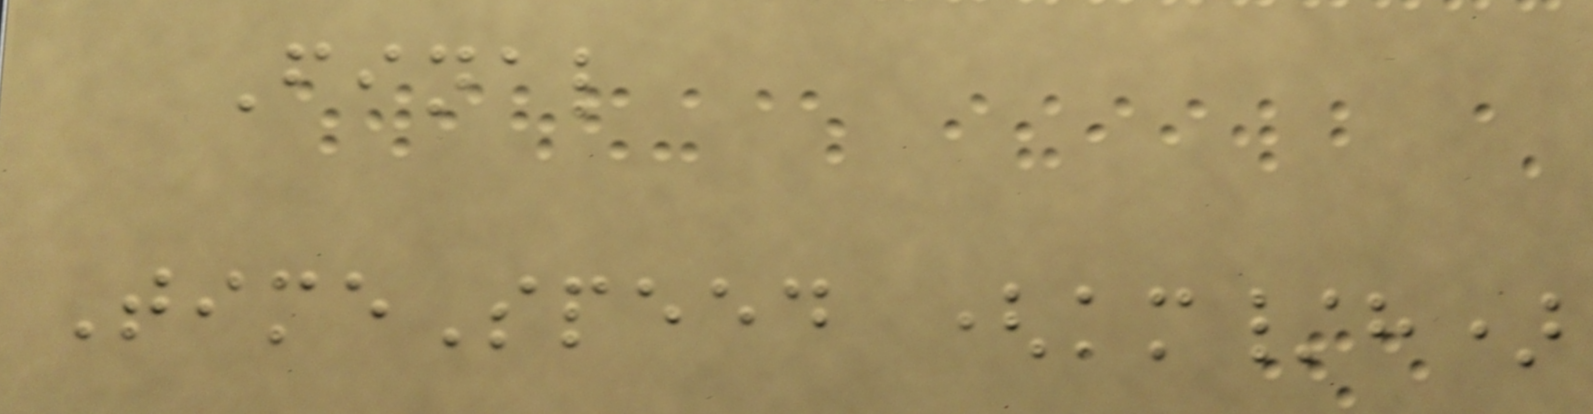Final
TimeSpeed (km/h)
